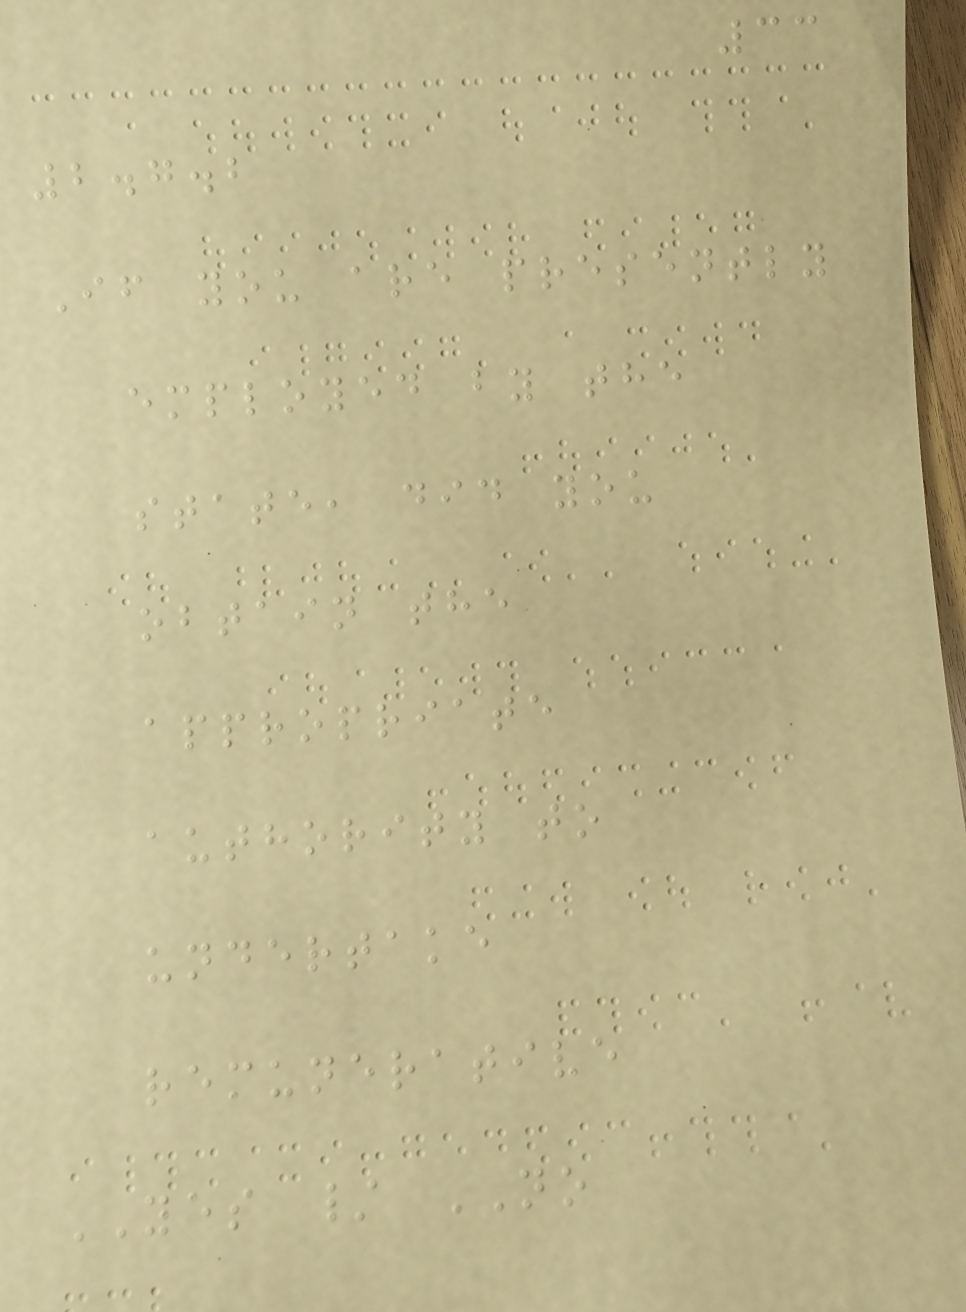33
2.7.2
If you are presently
employed by the
state, did you
obtain the
appropriate
authority to
undertake
remunerative
YES / NO
